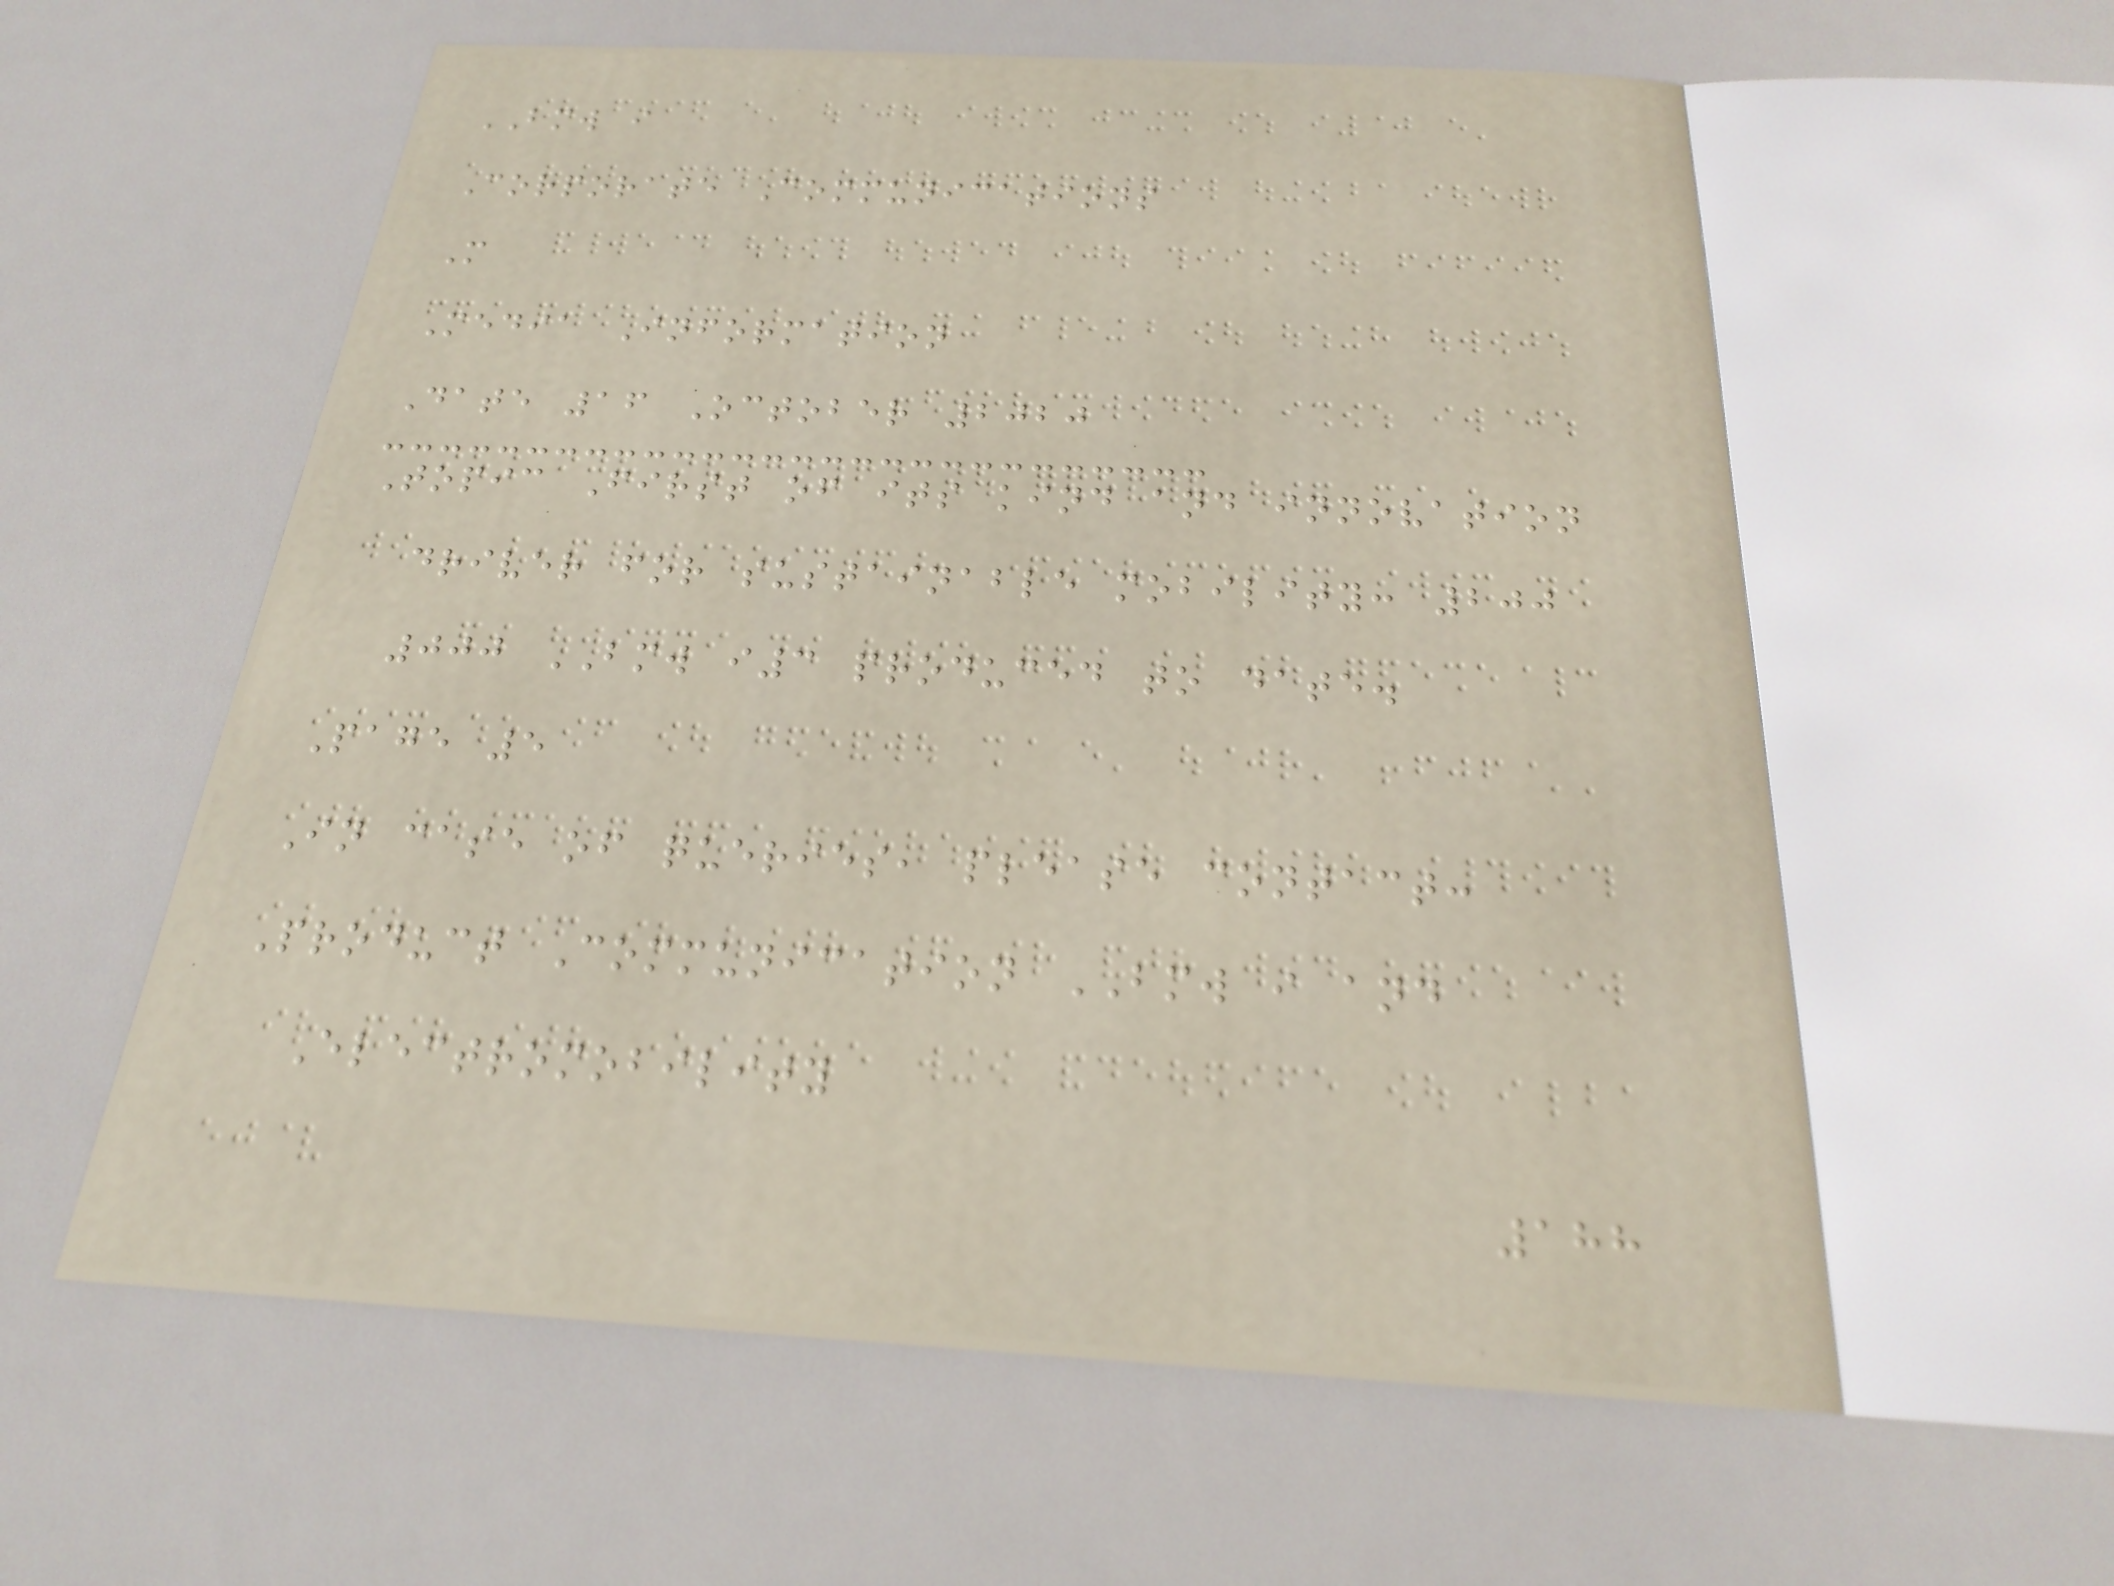BMW i
Corporate Communications
M
Media Information
Date 16 October 2020
Topic First of its kind and innovation
driver for sustainable mobility: 200
000 BMW i3 produced to date.
Page 5
In case of queries, please contact:
Product Communication BMW i and
Electromobility
188
